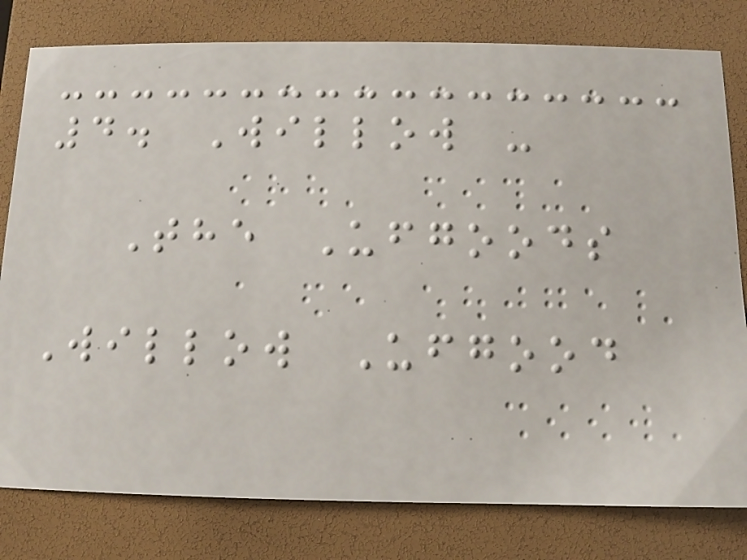4. Willow -
The Ufgoods
Willow Ufgood
